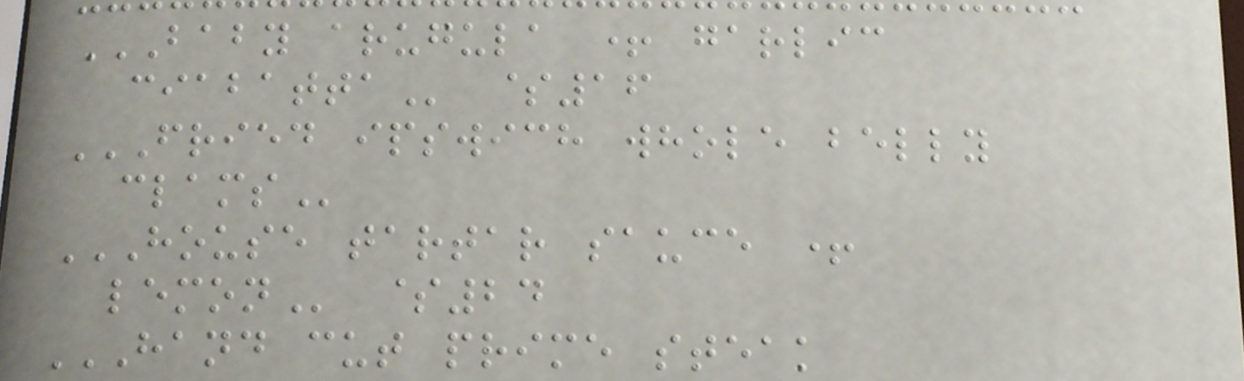BABY ARUGULA + GARLIC
CIABATTA $16
FRIED IPSWICH WHOLE BELLY
CLAMS
HOUSE TARTAR SAUCE +
LEMON $24
HAND CUT PRIME STEAK
